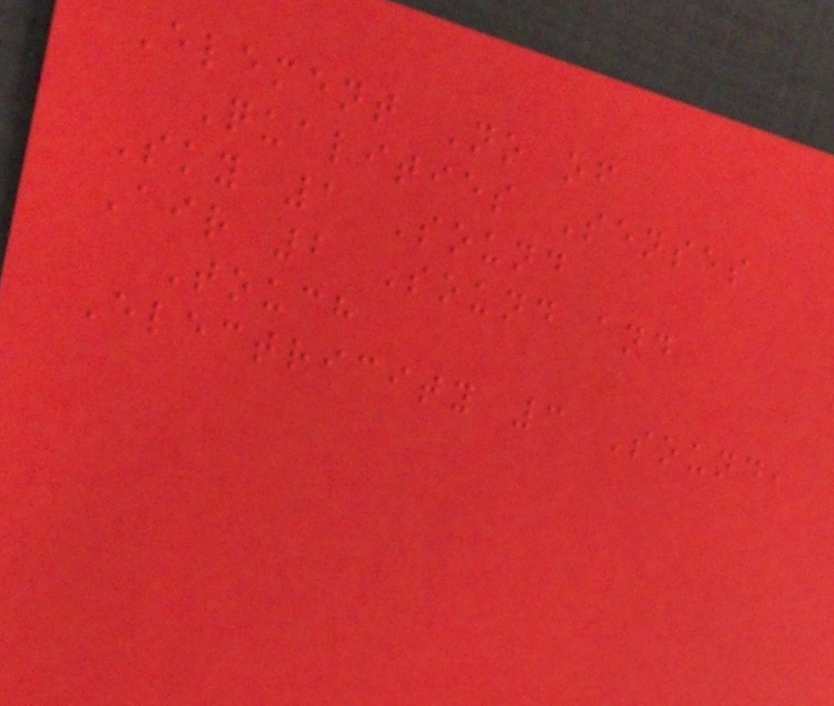Element No of
Qualities Senses
Sky 1 Sound
Air 2 Sound and
Touch
Electricity 3 Sound,
